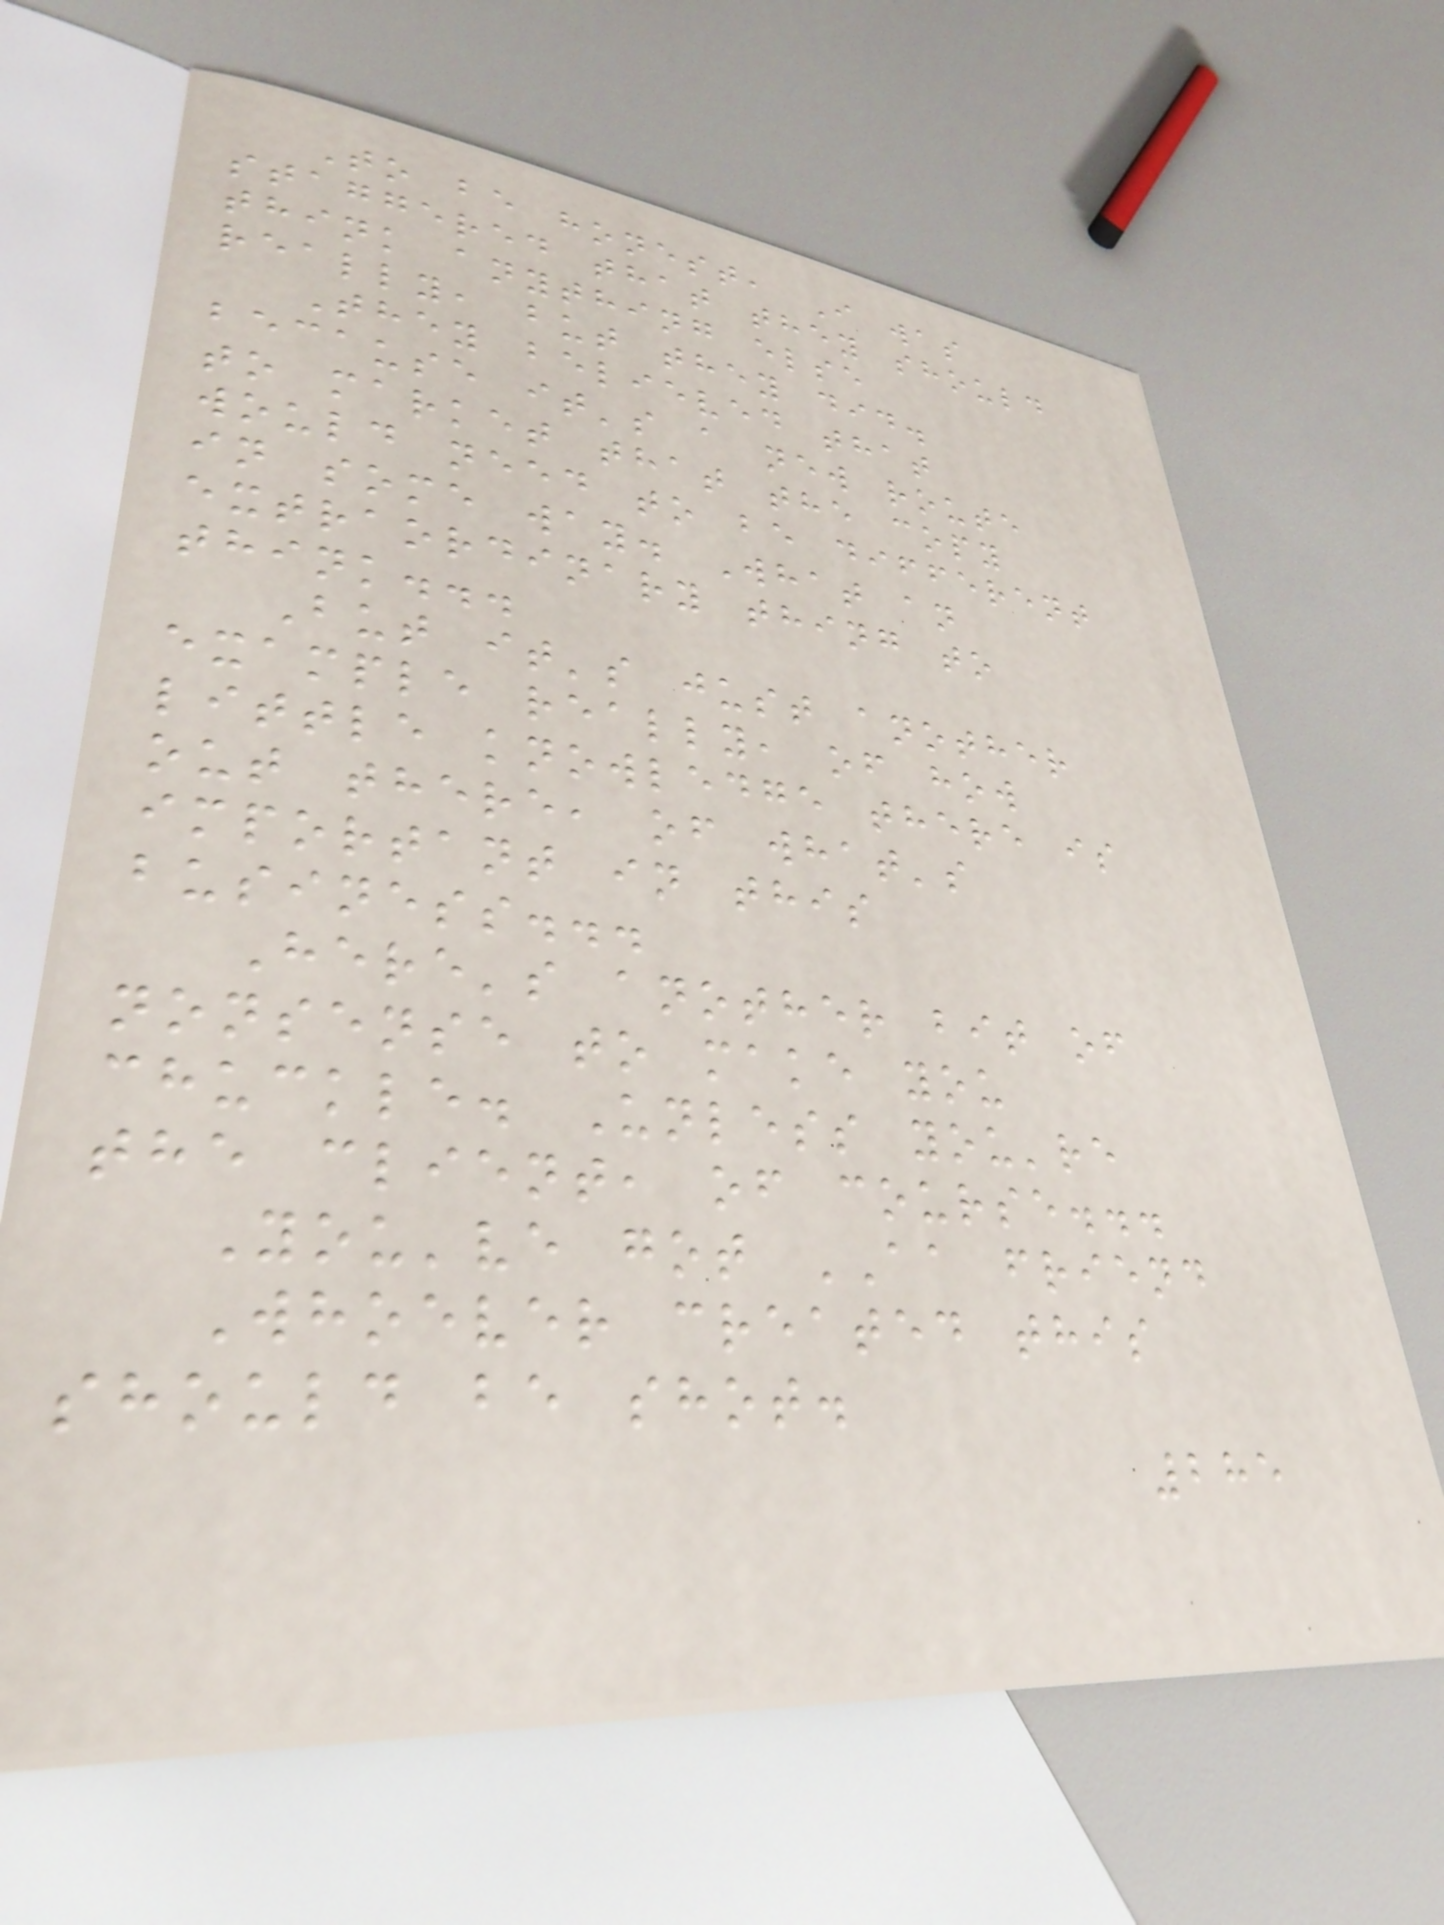To be honest, I was
staggered that they should
think anything else
really, but they did.
They believed that
because it's a new route
to market that the copy
would need to be different
in some way. What an
extraordinary thing to
think...
But it's just another
example really, of how
little knowledge there is
out there, of what's
important in this
business...
Here's another bit of
nonsense to make you
chuckle. Unless you're
the client, of course...
You've got AA friend
Whoever created this
should be shot.
285
